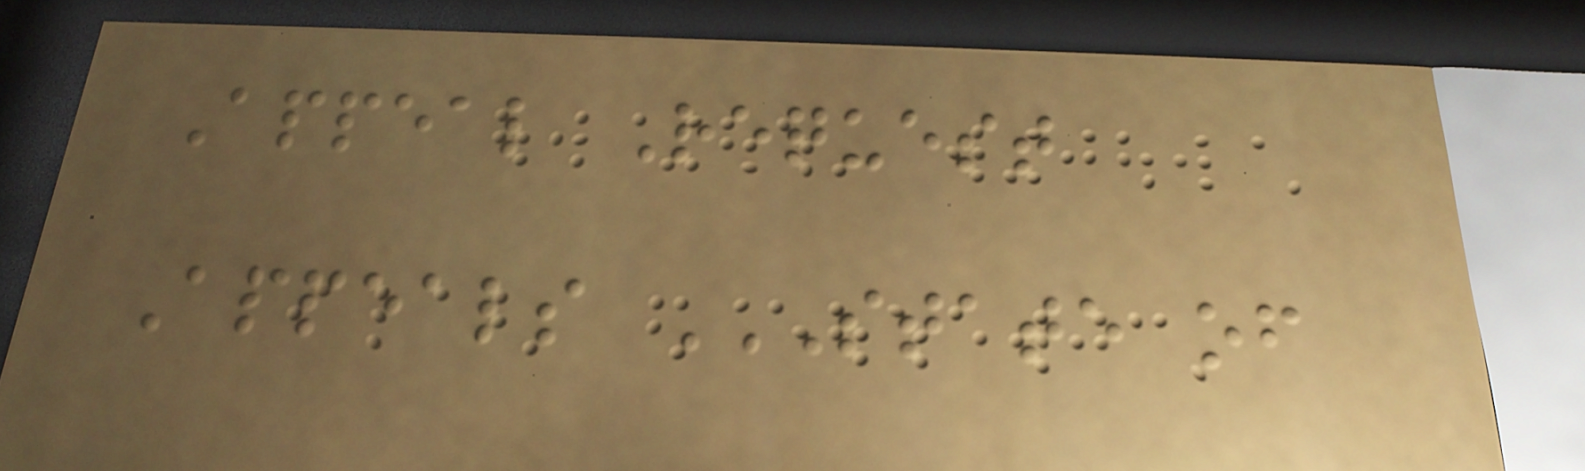Appeal Request
Appeals STATE OF
